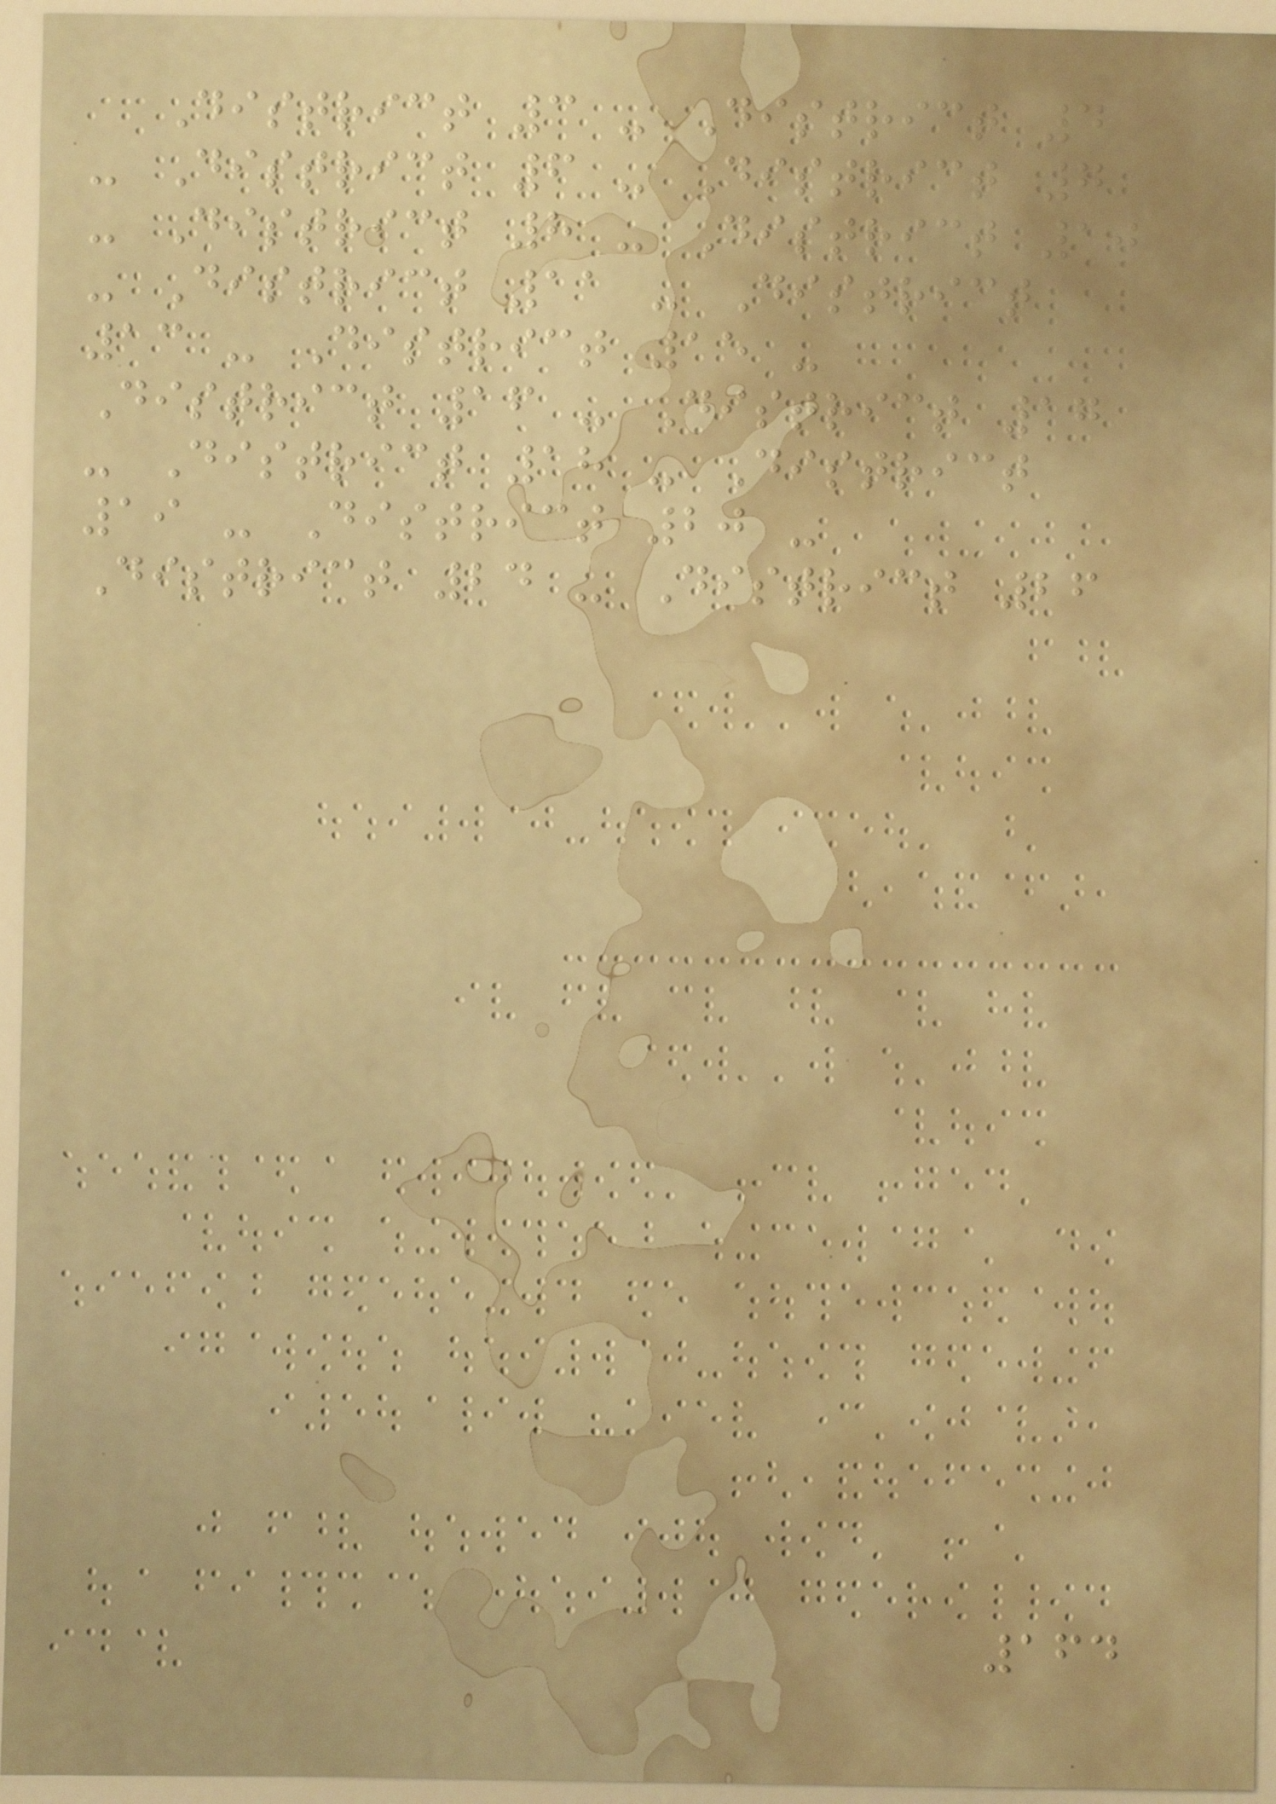District 3 - District 4
- District 6 - District 7
- District 8 - District 10
- District 11 - District
13 - District 15 -
District 16 - District 17
- District 18 - District
19 - District 20 -
District 24 - District 26
164
